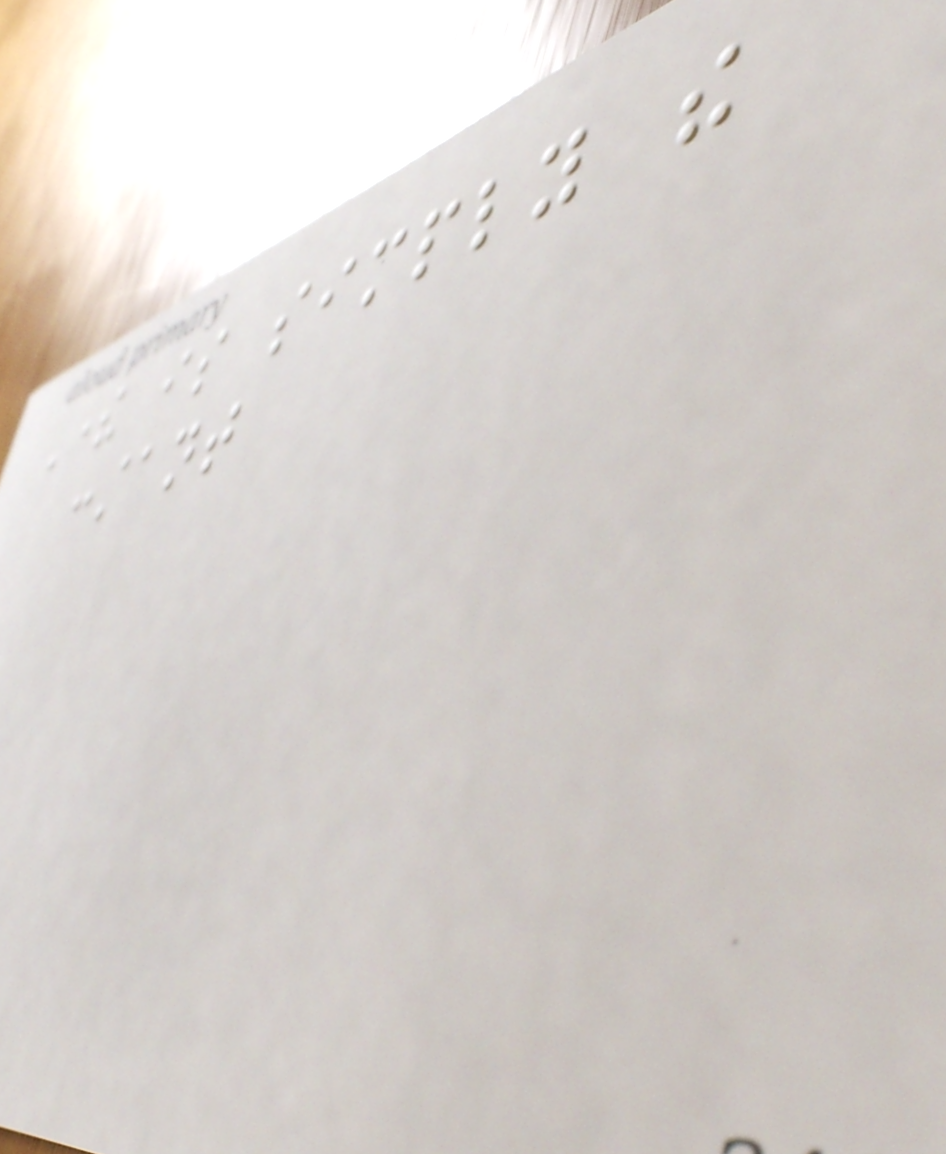There is simply the
constant
